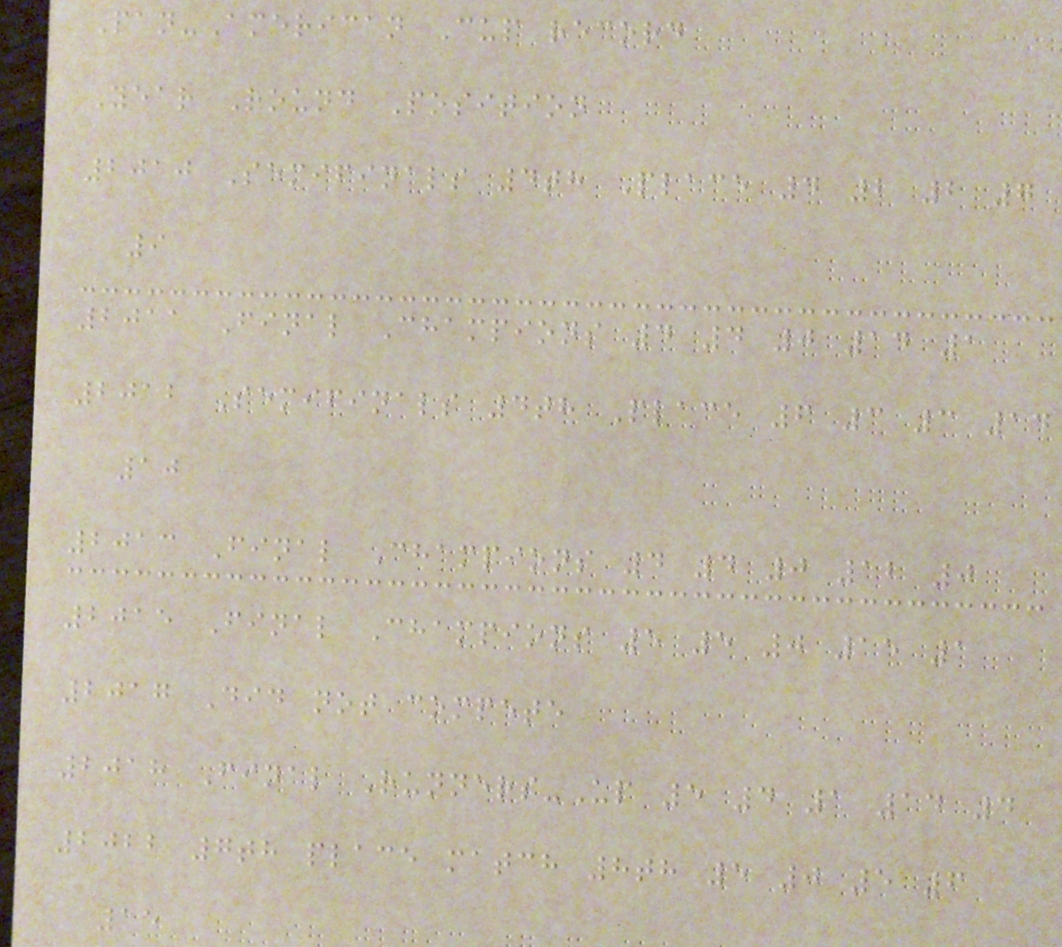Pan-American Cup record
Year Round Position
2010 Semifinals 4th Place 4 2 2 7
9
2011 Final Champions 4 4 0 14 1
2012 Semifinals 4th Place 6 3 3 14
10
2013 Final Champions 4 4 0 12 0
2015 Final Champions 5 5 0 15 1
2017 Did not compete
2018 Final Runners-Up 5 4 1 14 4
2022 7th place match 8th 5 0 5 6
15
